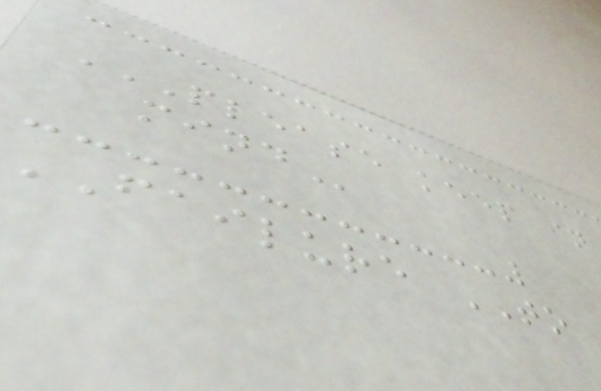PLEASE KEEP IN
MIND
FAILURE TO
